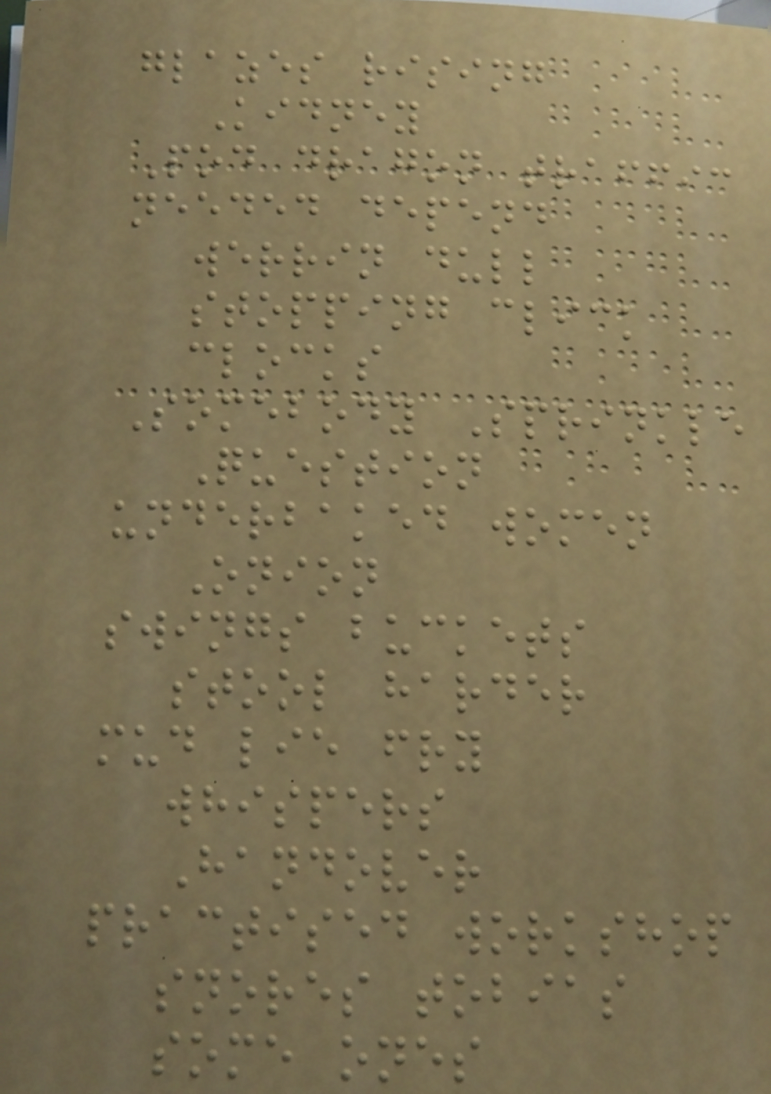glazes rising
Kidney
Pod dragon traffic
needed depend
werrin dull
stopping click
clocks
Somebody Sprinkle
Question
underbaked women
Onion
swings buckets
stool harder
mud lie fry
whispers
Handover
practised workshop
snores tobias
some ones
